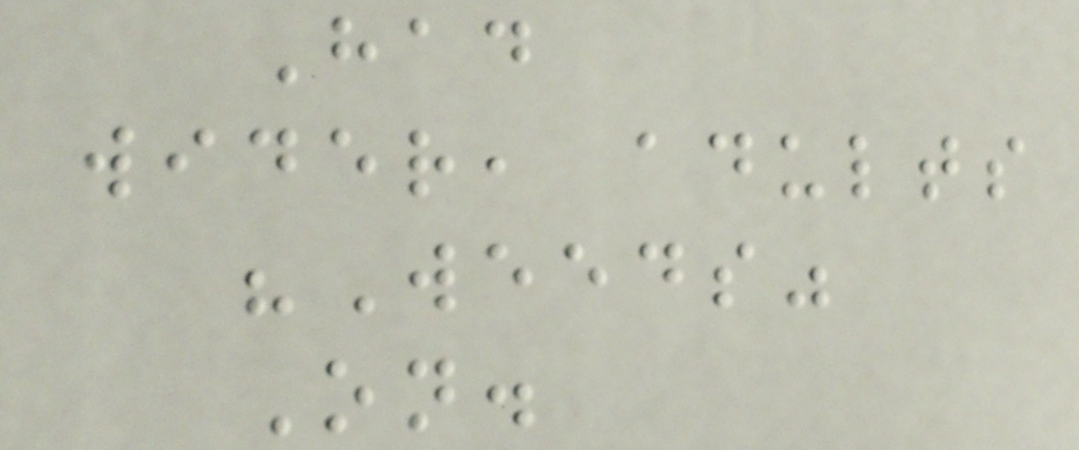Had
wider, adults
"Weeds"
On.
